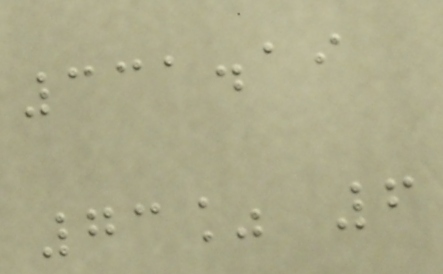331.19
73% 6
